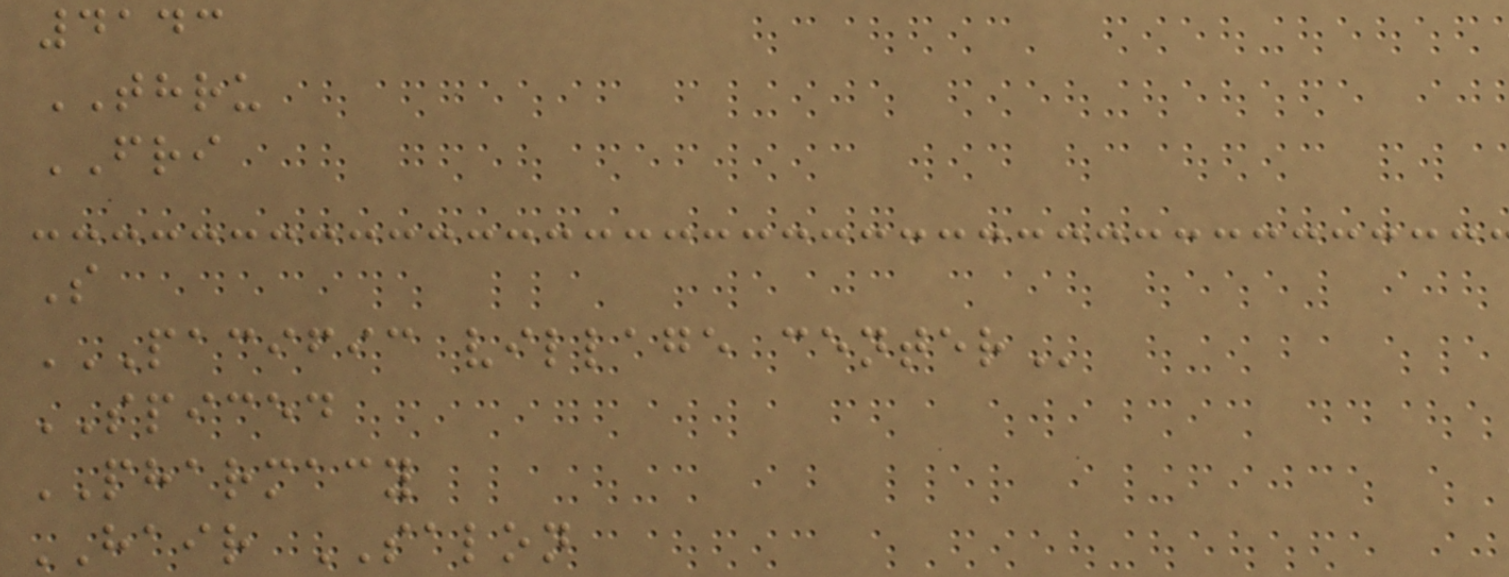4143
THRU
FRI
S
PACIFIC VILLAGE CENTER
SPICED
PHARMACY
HAIR SALON
